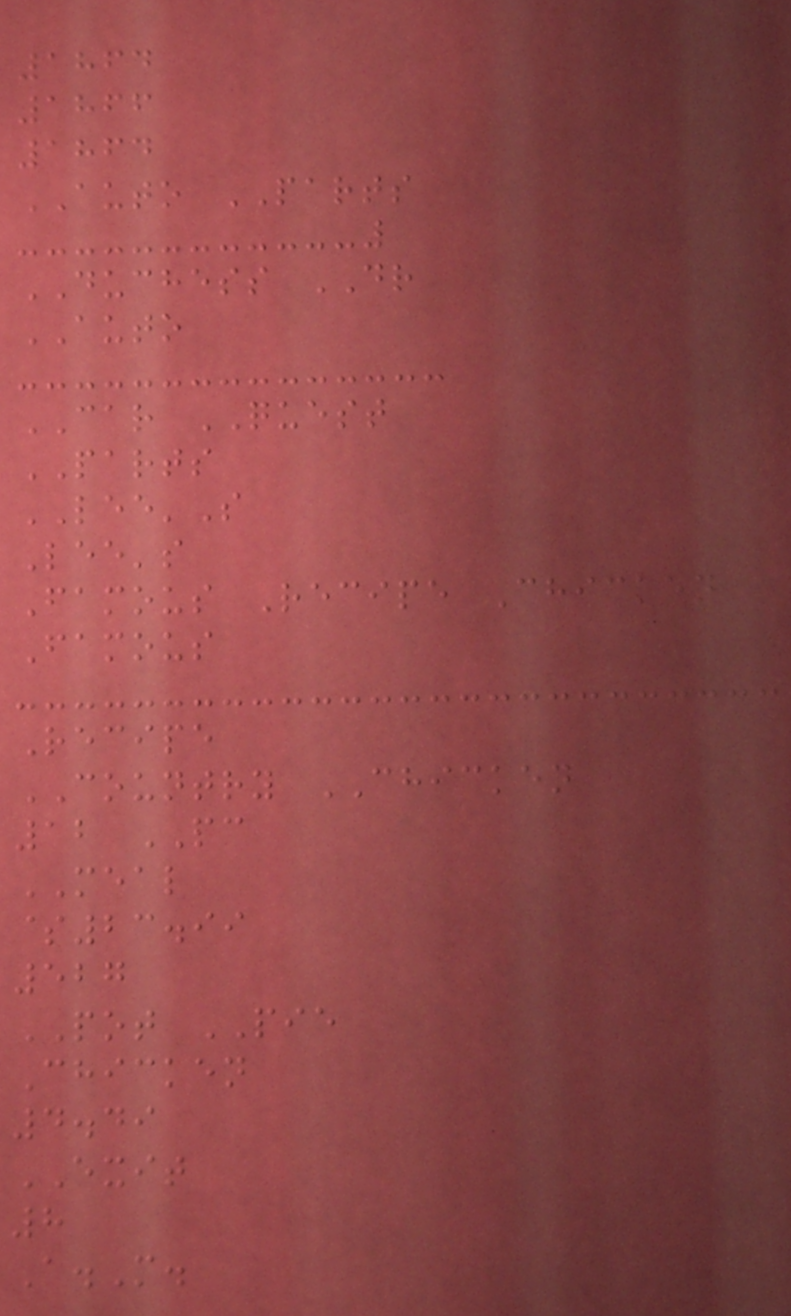1864
1866
1864
AUTO PARTS
DUCHESS DR
AUTO
CAR QUEST
PARTS
LEE'S
Lee's
Famous Recipe Chicken
Famous
Recipe
COUNTRY CHICKEN
12 PC
MEAL
$23.99
527
POT PIE
Chicken
4.49
EXIT
8
A.M.
